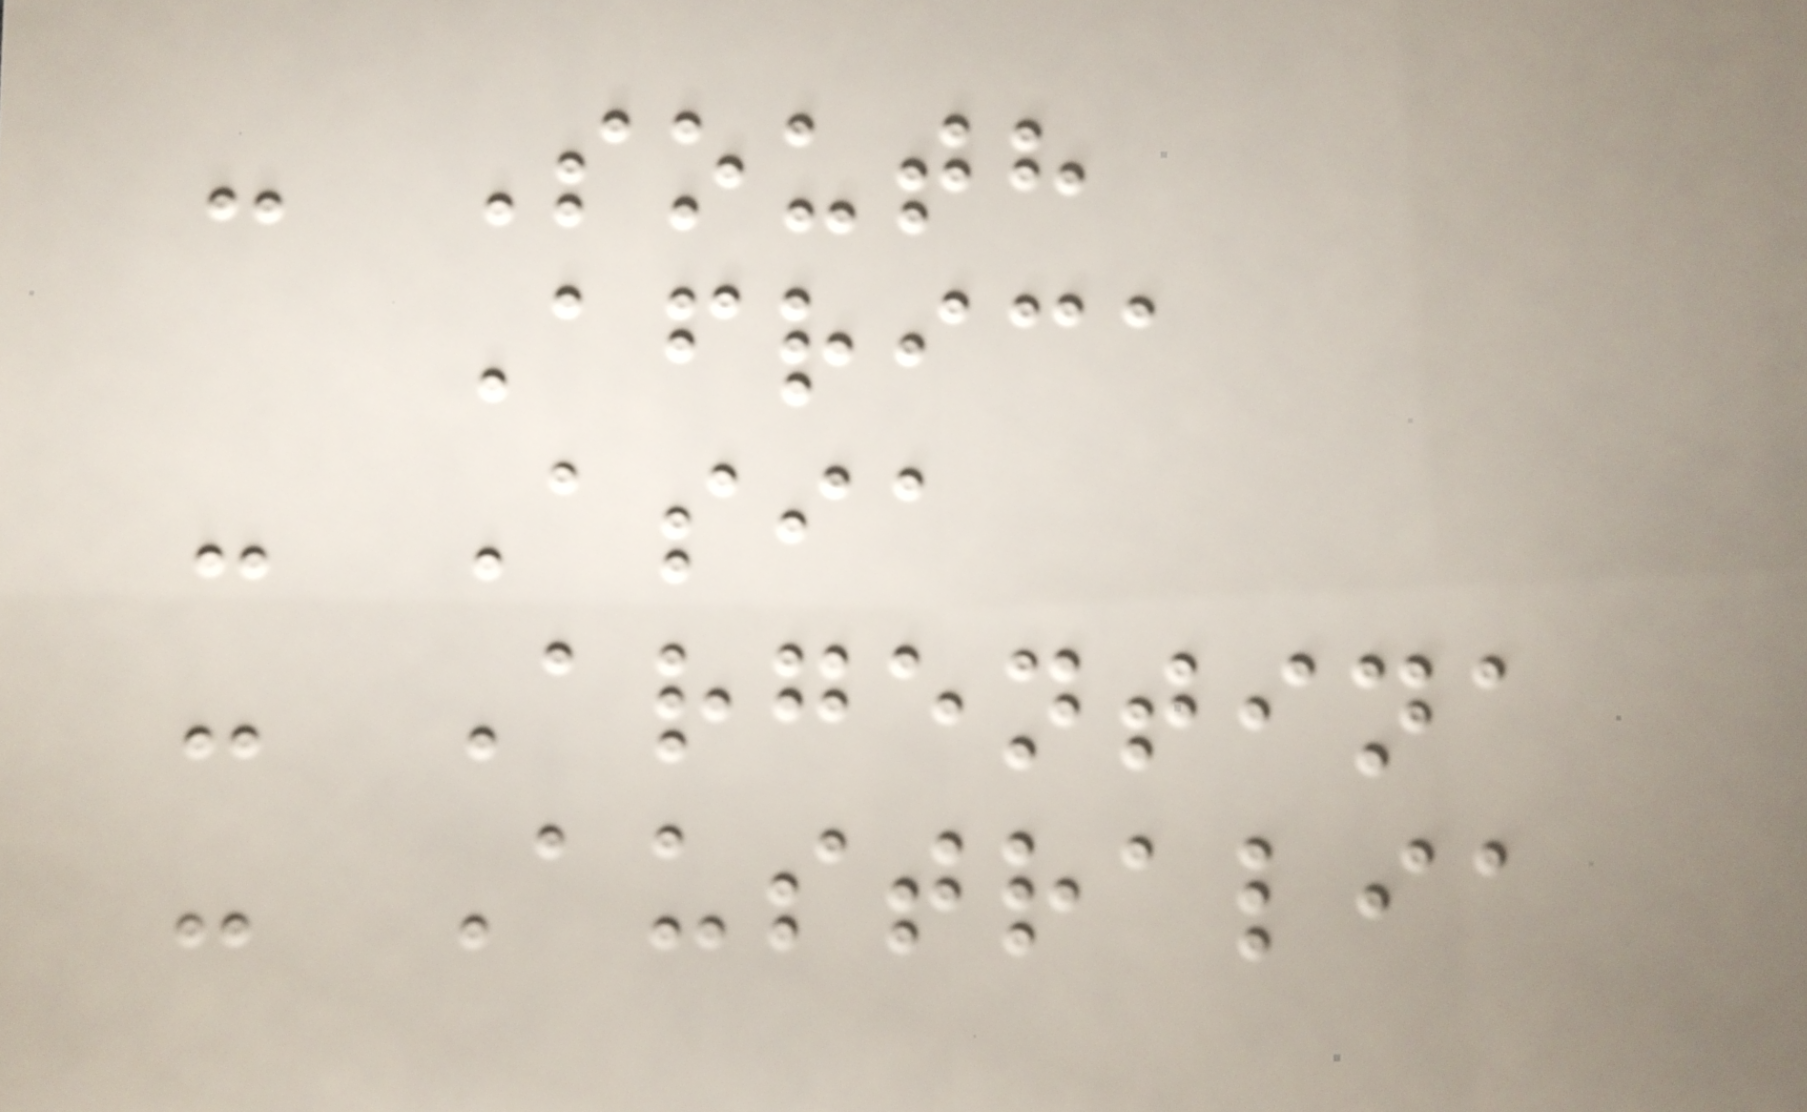- South
Africa
- Asia
- Argentina
- Australia
